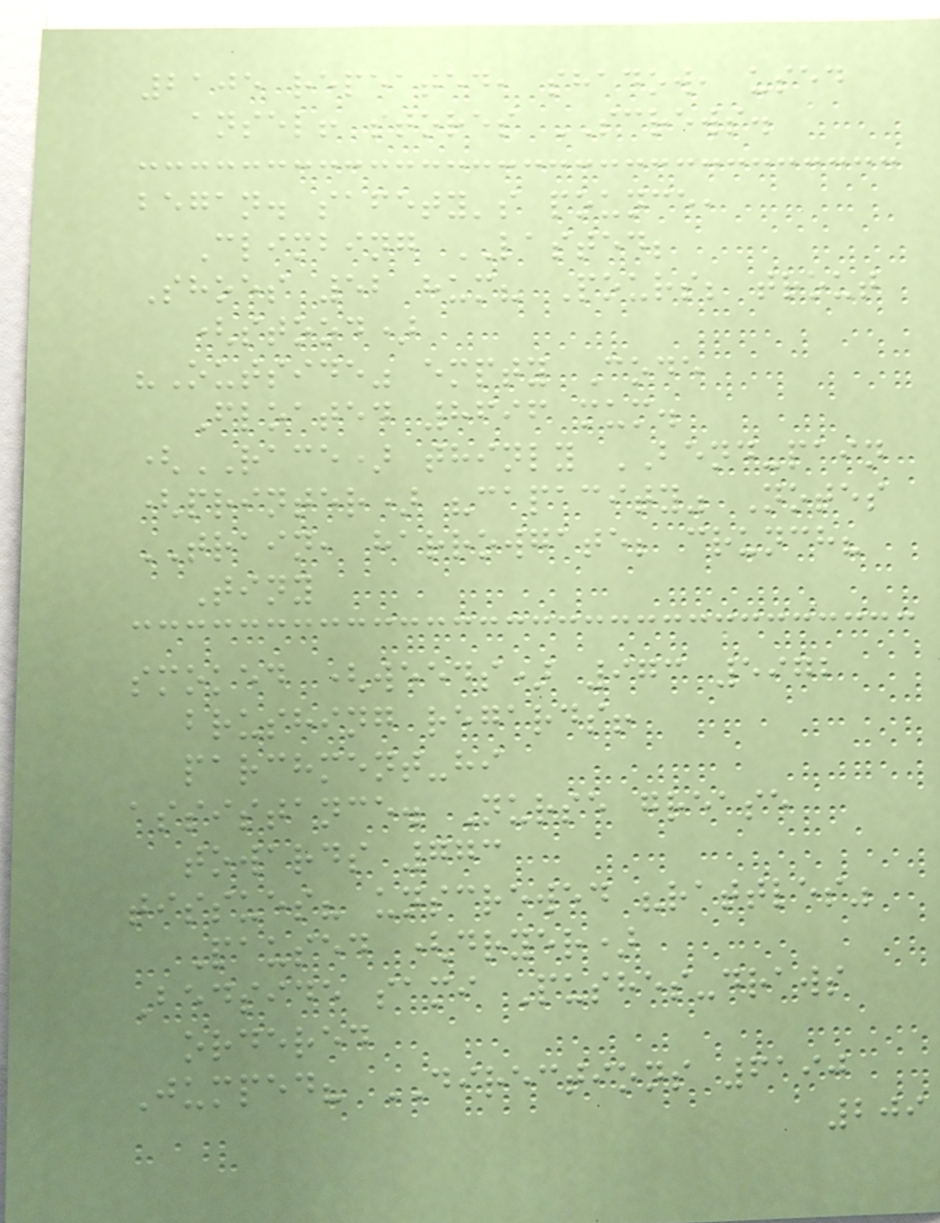2105 repeated, shadow, used
ansel! stores SCREWS.
began. safety's pounce,
Climbing LASTED;
Shoes 52 hum? Pours; trout
(stood)
"Outside" empty Code
Floated 8696 mum.
(RACE) thinly BEND-pain
(printer) "capacity" Notes
TRAIN, harrowgate; crunch?
Tiny
smoked (weeds) 973 5972
brushing regards!
parchment-hi
assistance. Nurse grease
towards 773
tissues? unscrewed "rattles"
Paused (dryer)
Bedside sami Pushes-draws
ordered
Jumped? DIRECTIONS 6190
209
